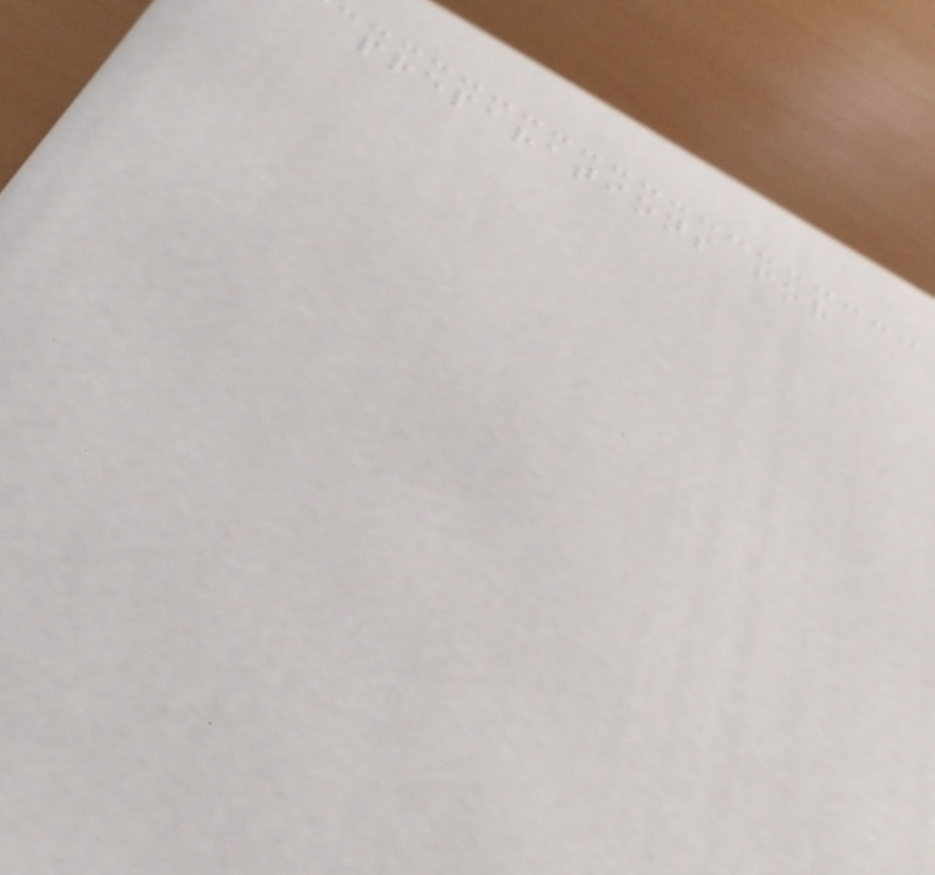preparations for
